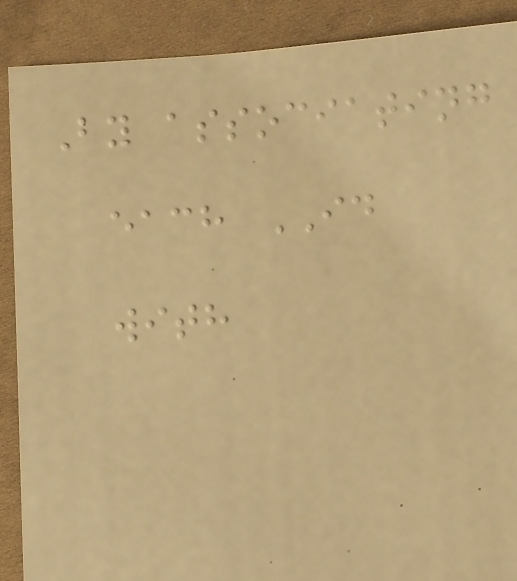By associating
each ID
with
